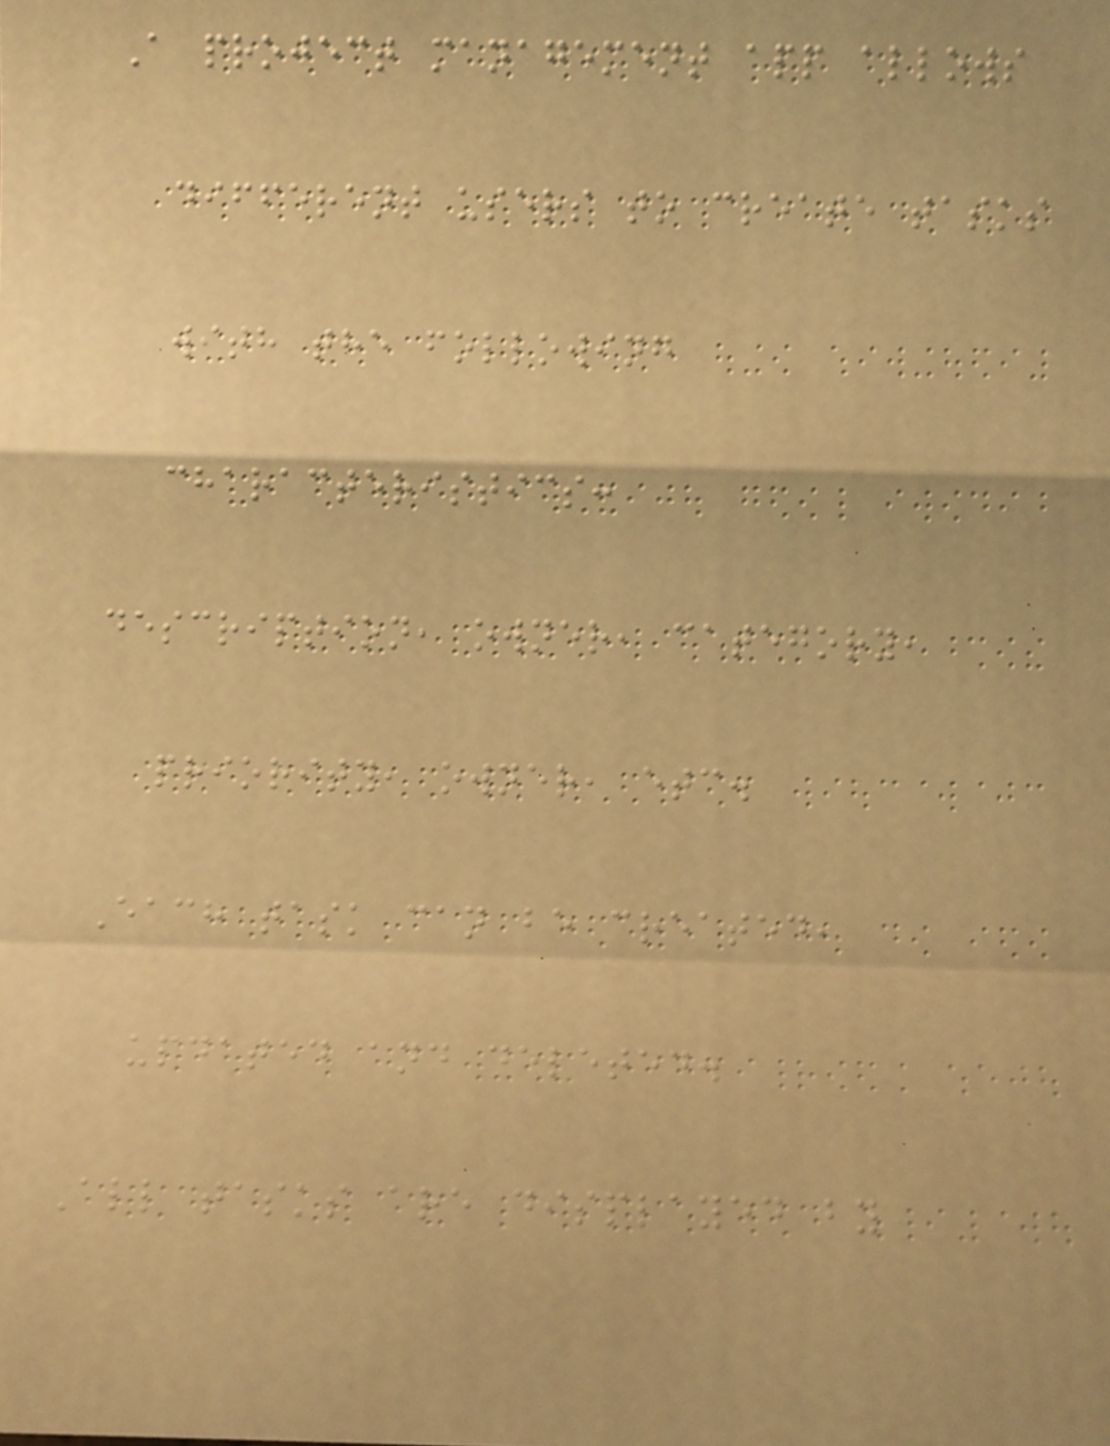A project management app allows
different users to create tasks
with the following
characteristics:
description, owner, category,
priority, owner, etc.
Each task can be created,
updated and deleted.
All tasks are displayed by
